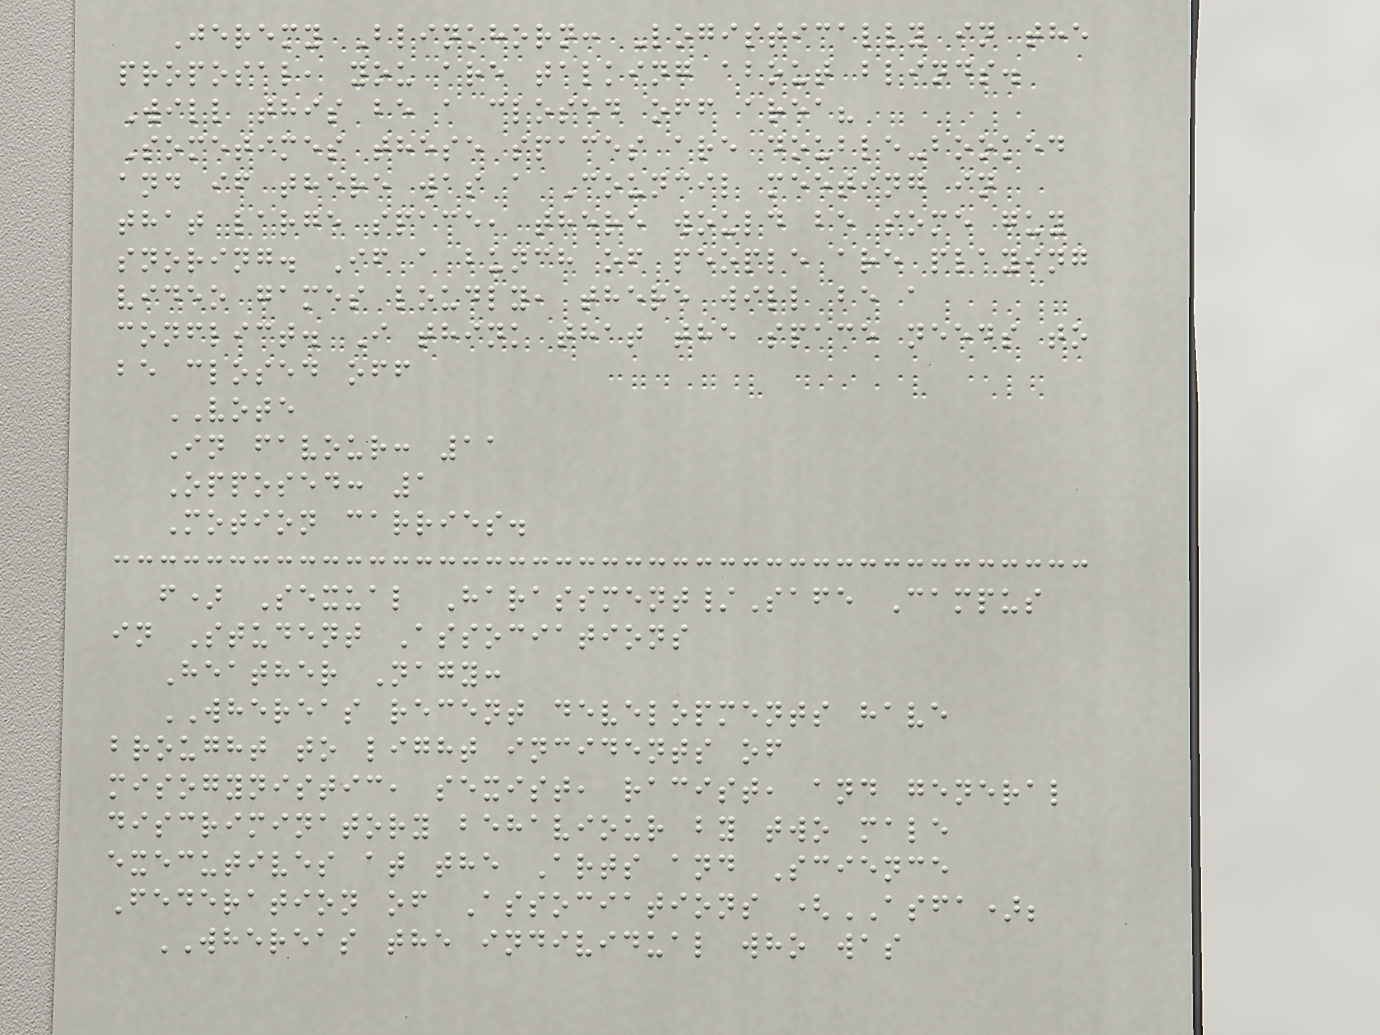Jeremy Blinkhorn: Logistically in the
proposal, you are talking about blinds.
Will this be a closed off area?
Sometimes these spaces are double-booked
and if there was a Council meeting in
that large space, there would be some guy
snoring. If a bunch of people are playing
video games loudly, there will be a
conflict. I think that the space needs to
be closed off
VOTE
In favour: 11
Opposed: 1
Motion carries.
f) Sexual Harassment/Safe Campus
in Student Associations
Heather Nagy:
WHEREAS recent developments have
brought to light incidents of
misogynistic, sexist, racist, and general
discriminatory behaviour by two male
executives at the Arts and Science
Federation of Associations (ASFA);
WHEREAS the individual who was
